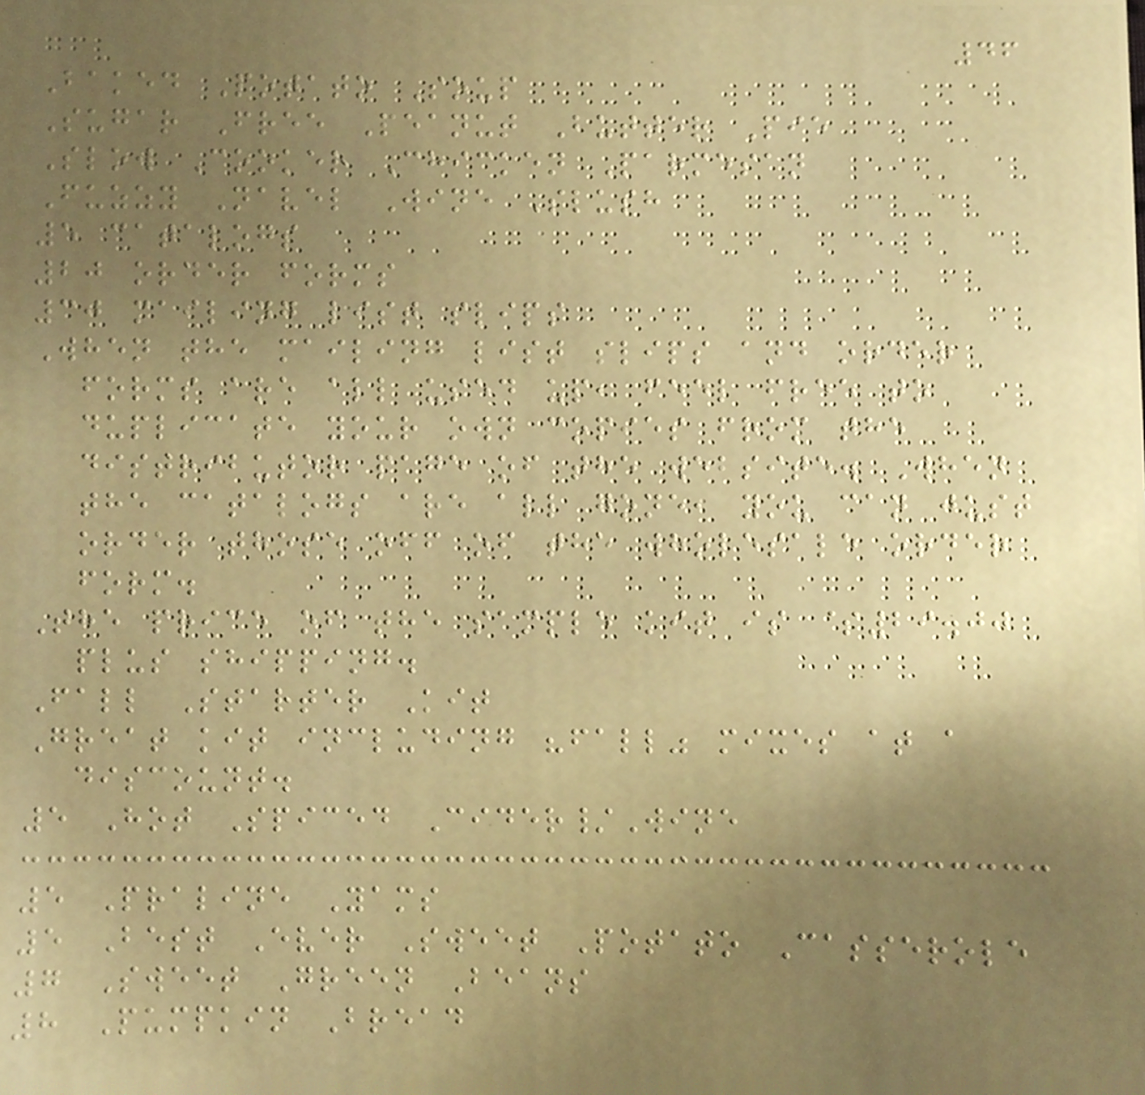46
Baked Potato Soup
Sugar Free Peanut Butter Pie
Slow Cooker Chicken Parmesan
Fuzzy Navel Wine Slush
5 catalogs
20 order forms
30 mailing list slips
When the mailing list slips and order
forms are all used up, feel free to
duplicate your own copies from the
distributor page of the website. When
the catalogs are all gone, you can just
order those off of the wholesale order
form.
The price of the sample kit is $29.00
plus shipping.
Fall Starter Kit
Great kit including "fall" mixes at a
discount.
5 Hot Spiced Cider/Wine
5 Praline Yams
5 Best Ever Sweet Potato Casserole
7 Sweet Green Beans
8 Pumpkin Bread
